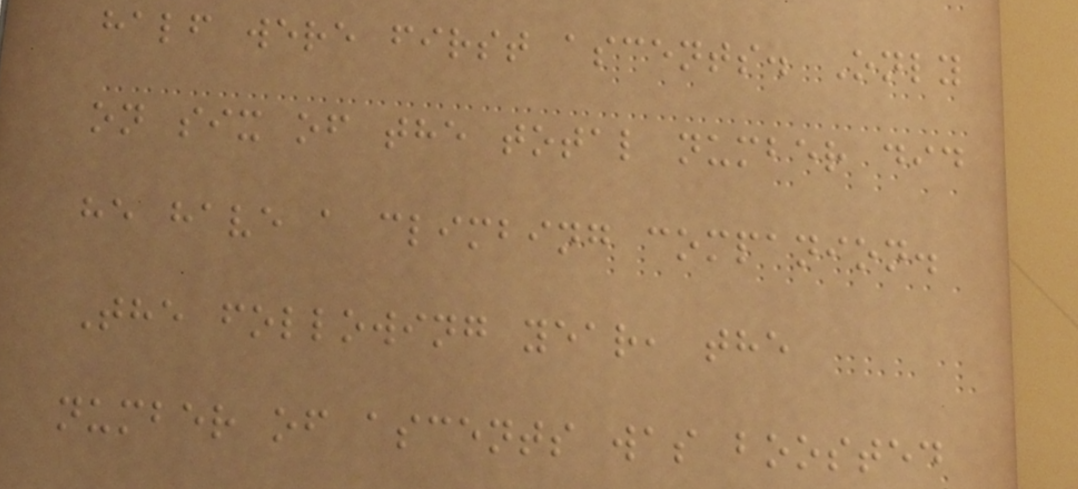half were first ascents. Only
on six of the total number did
he have a climbing companion.
The following year, the
number of ascents was boosted
